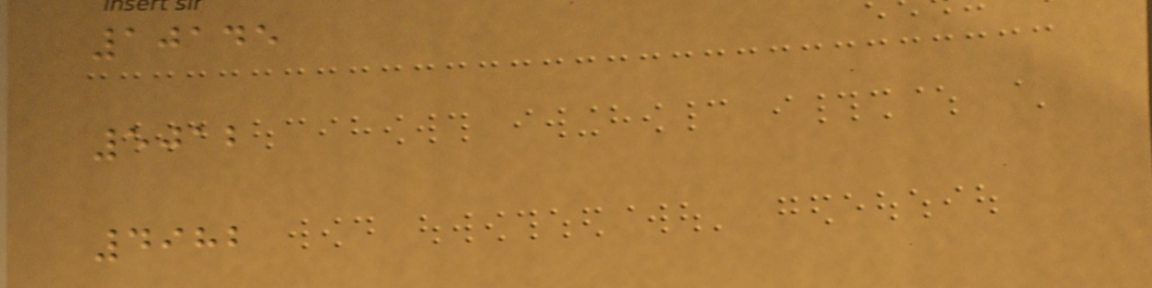10145
5012
4982
